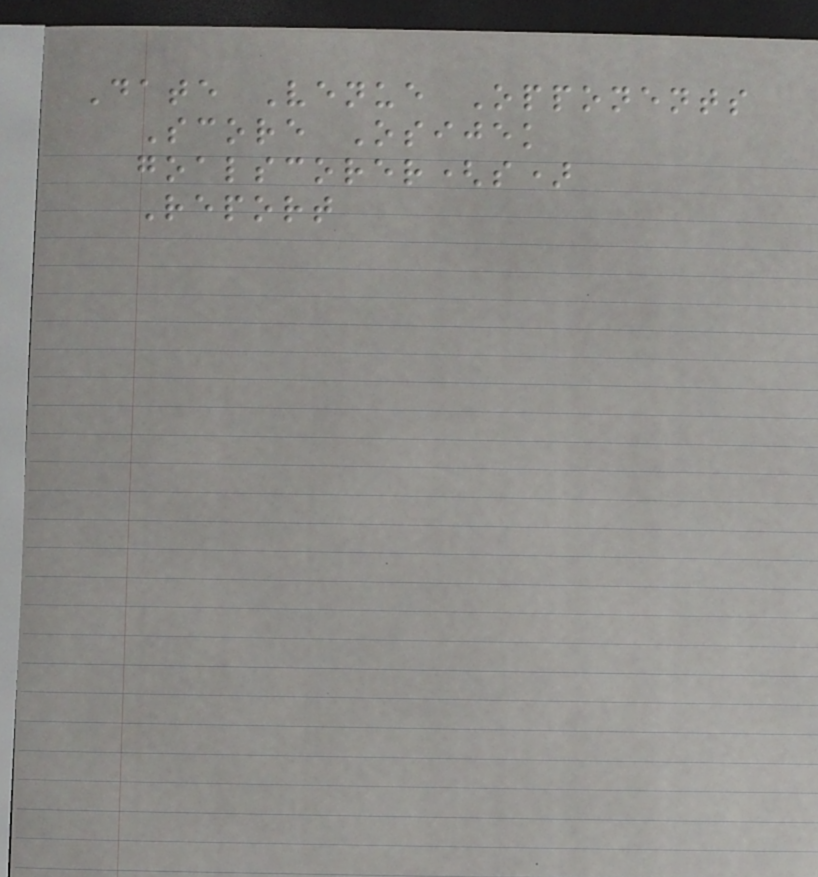Date Venue Opponents
Score Osijek
goalscorer(s)
Report
